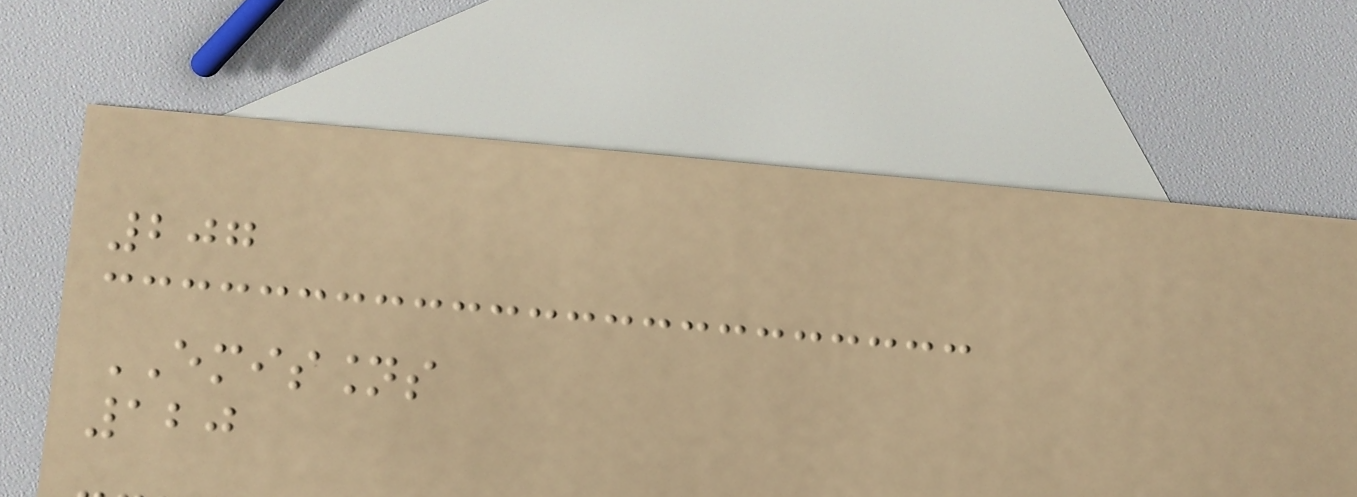207
EMISSIONS
120
